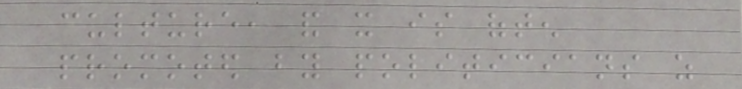culture, and it is often
promoted by politicians as
